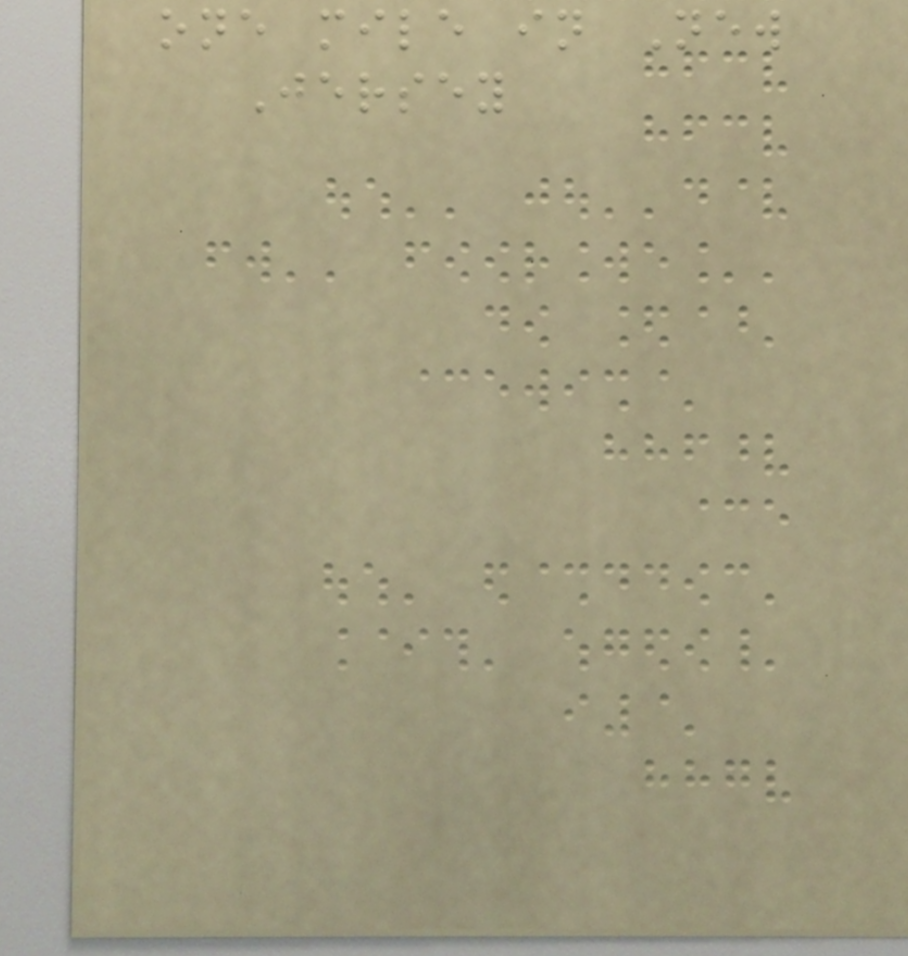one mile in New
Jersey
